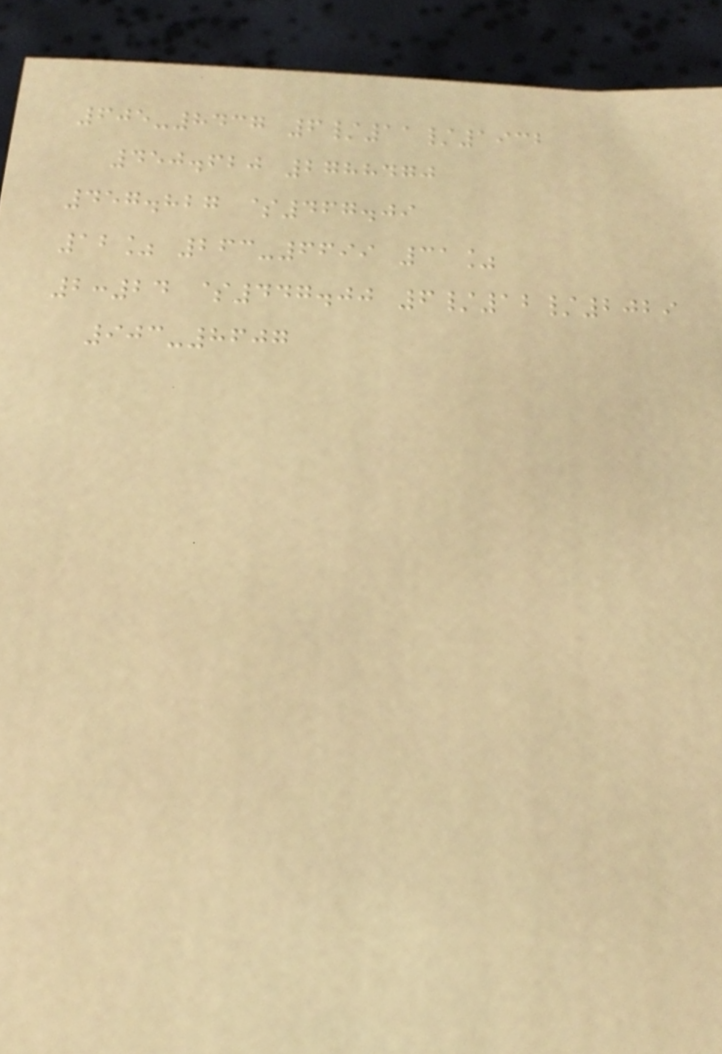605-8437 6/11/1932
450.620 2788470
457.827 $467.09
12% 263-6699 31%
2:24 $447.00 6/12/2029
903-8607
